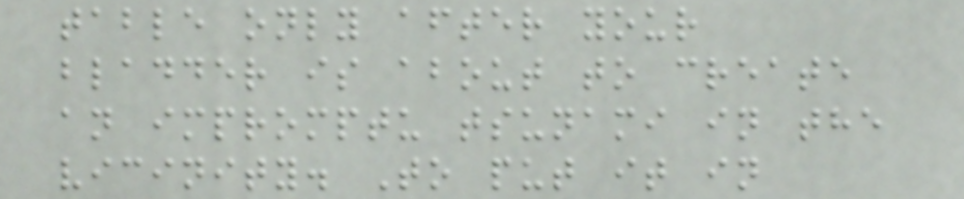table only after your
bladder is about to create
an impromptu tsunami in the
vicinity. To put it in
